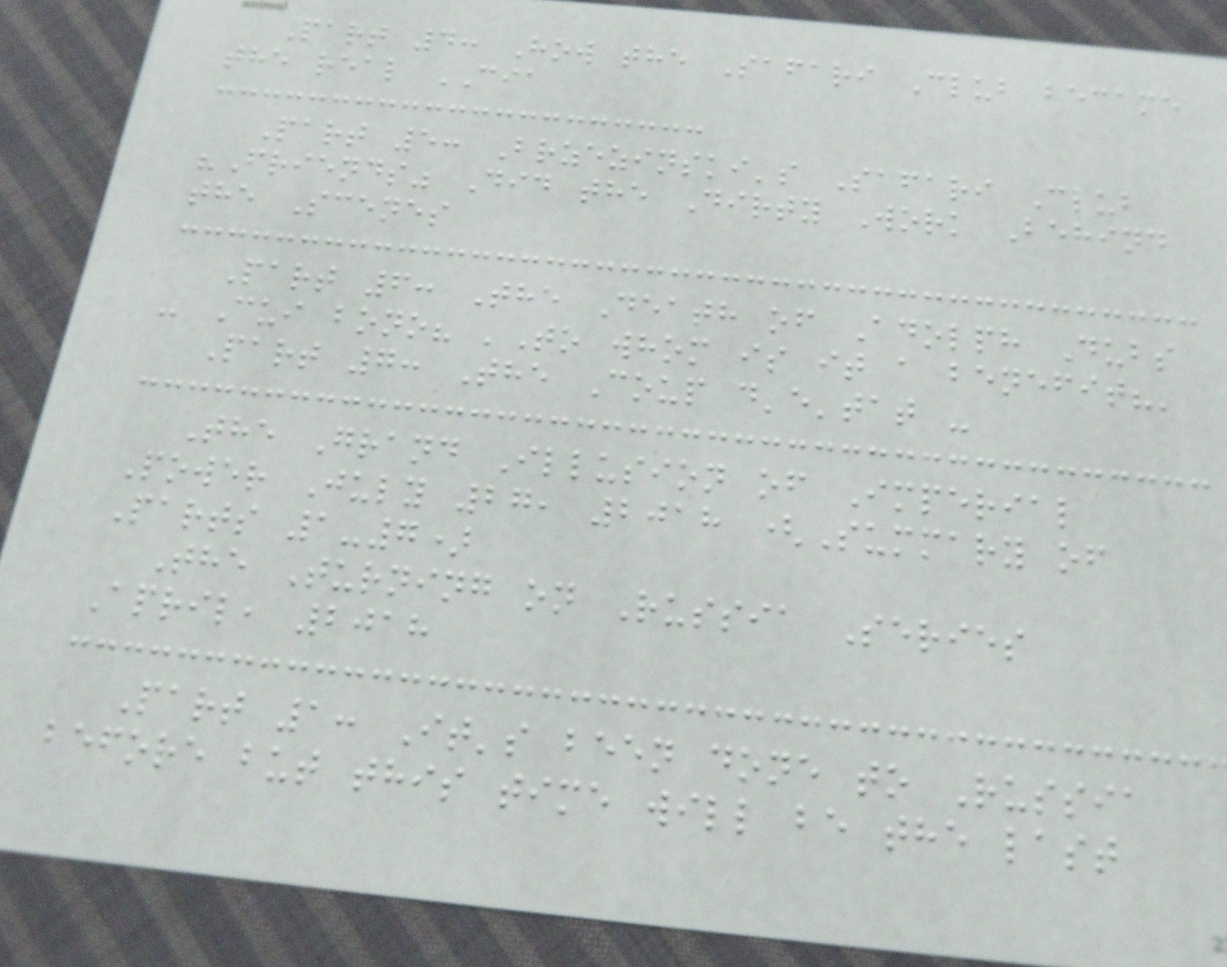Part 4: How the Safari Club became
the real CIA
Part 5: Brzezinski's Safari Club
"Friends" Did the Dirty Work Behind
the Scenes
Part 6: The Death of Adolph Dubs
- Cui bono? 'To whom is it a benefit?'
Part 7: The Coup d'e'tat -
The Grand Illusion of Imperial
Power July 27, 2018 (Summary of
Parts 1-7)
The Turning on Russia Series
April, 2018
Part 1: It's been done to Russia
before but this time will be the last
